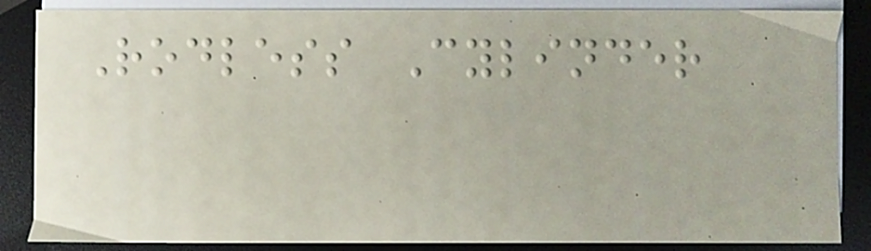Rodless Cylinder
